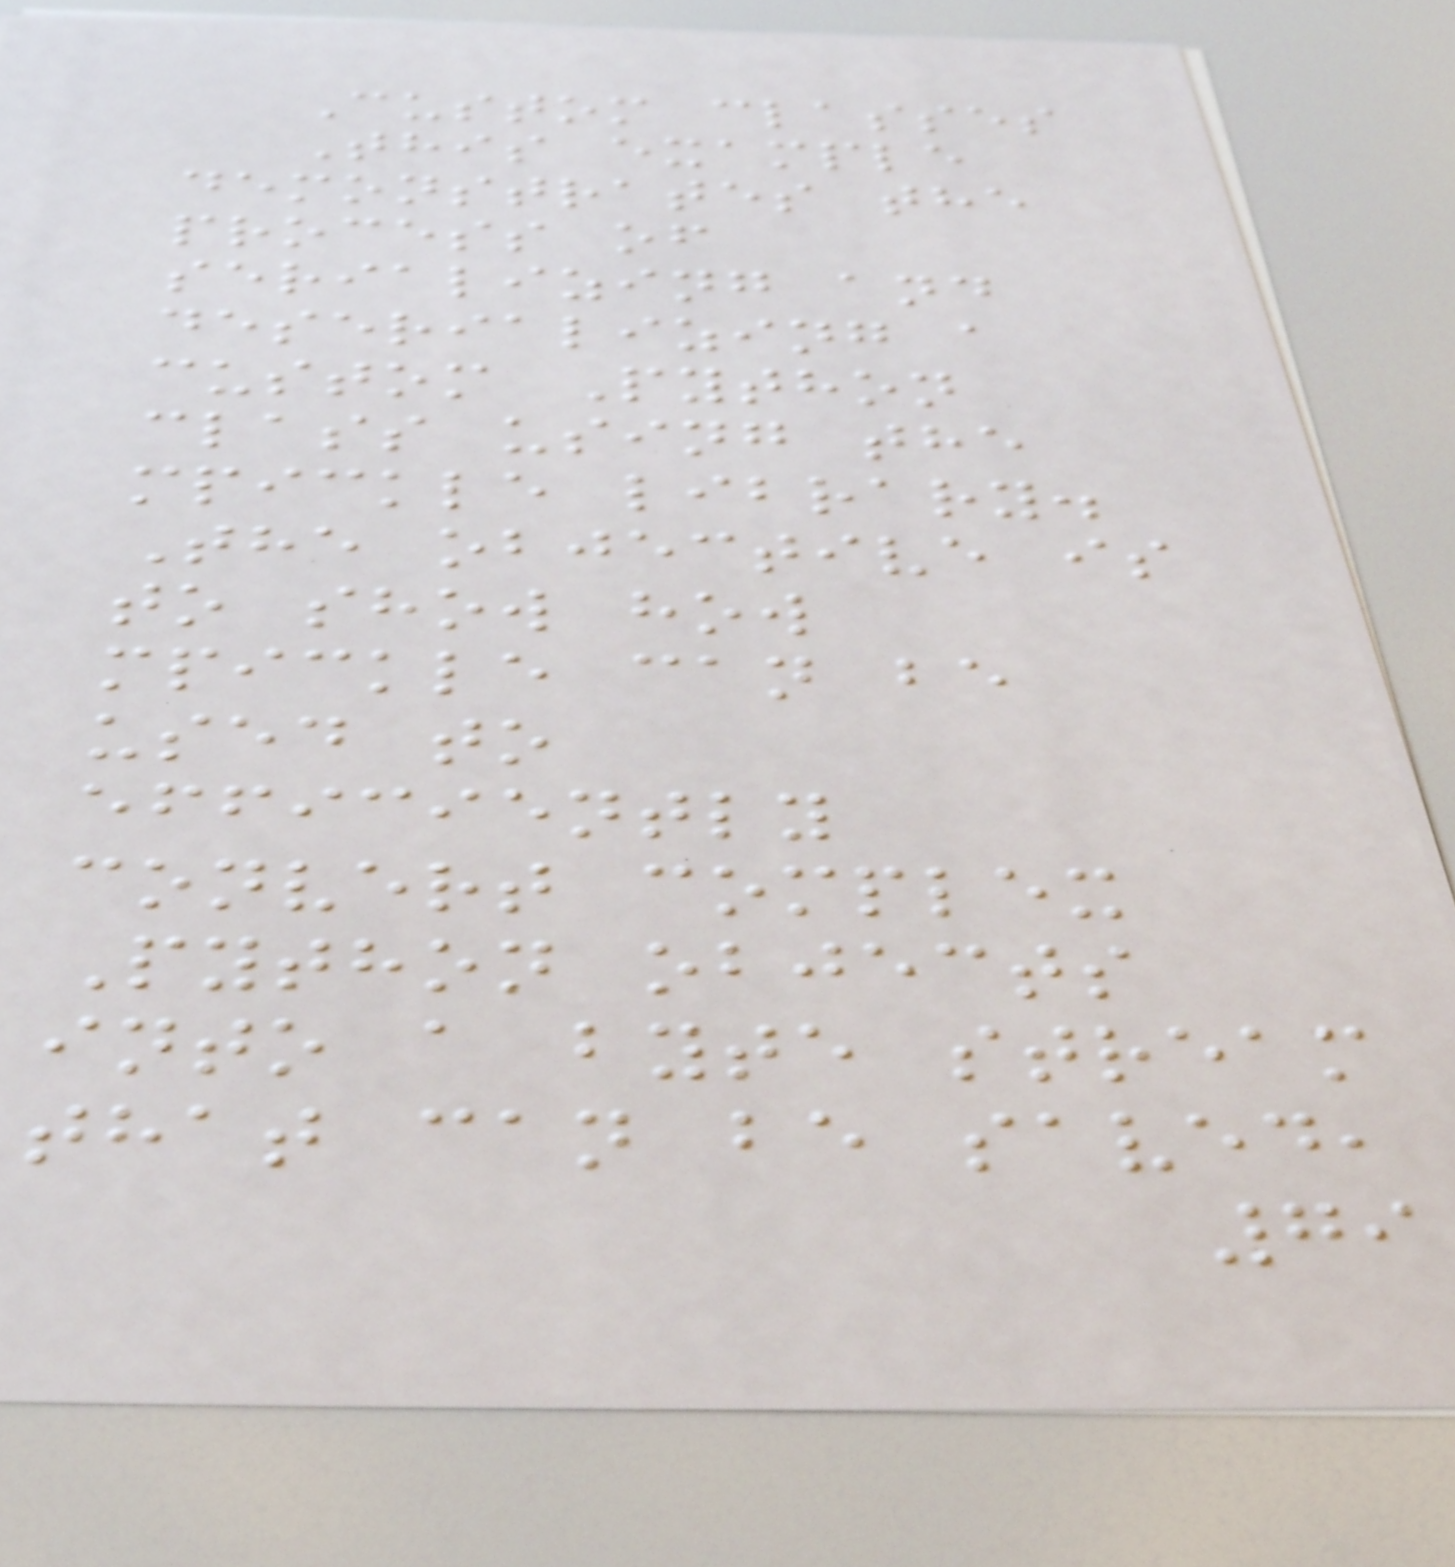Custom classes
This example
demonstrates the
process of
serializing and
deserializing a
custom Python
class using the
mpickle library.
The objective is
to show how
mpickle can be
used to
efficiently
convert complex
Python objects
into a byte stream
that can be saved,
79
